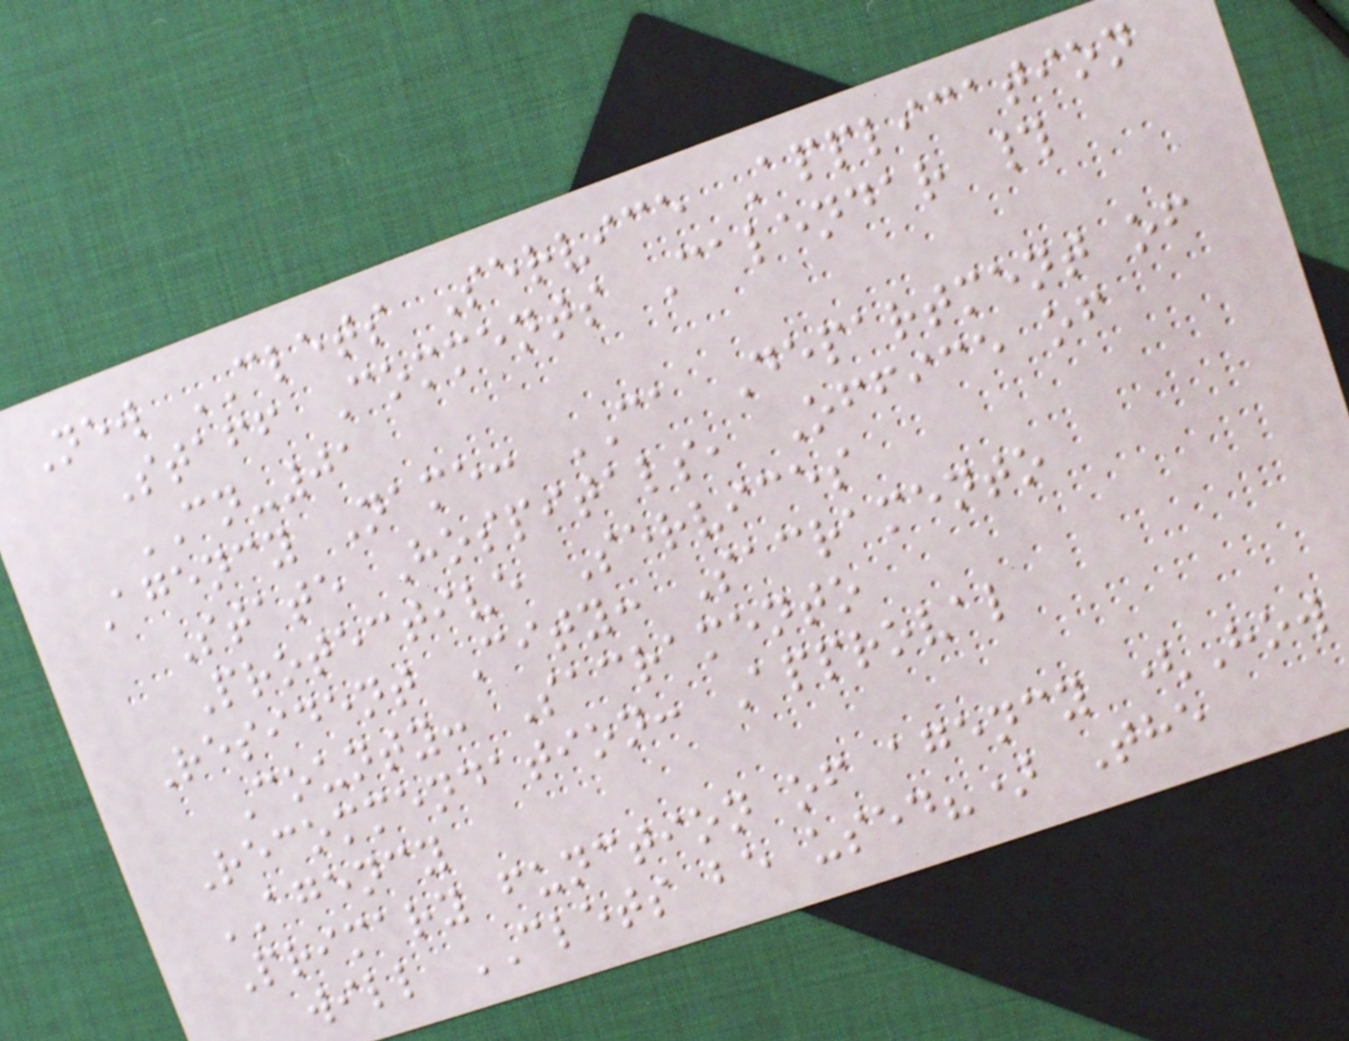New CLETS Service Application
Staff Comments Calendar #
CN-01
Agency Name: CA Department of
State Hospitals, Office of
Protective Services
Resident City: Sacramento
County: Sacramento
Recommendation: Approval
AGENCY
Primary function of agency (How
will CLETS be used?) The
